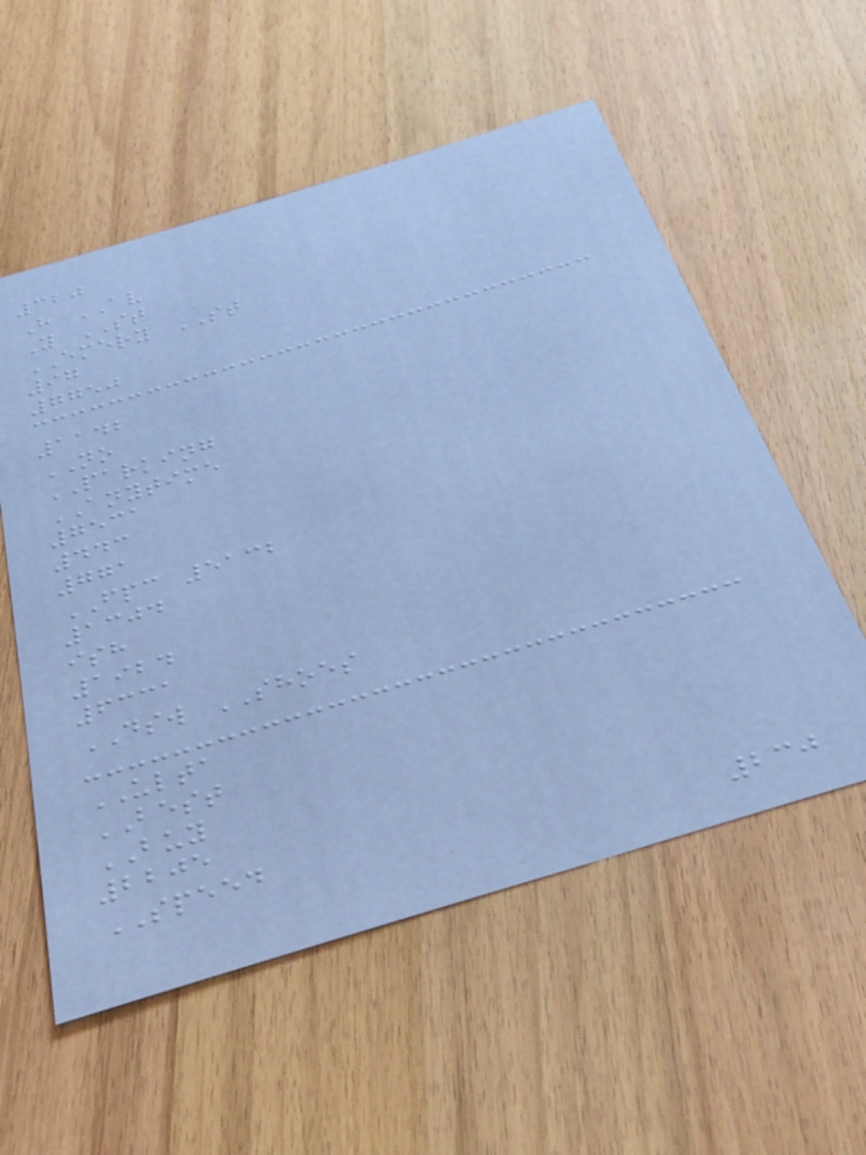320
H AV
Y ST
EMERY ST
97
7750
1142
NO
PARKING
ANYTIME
7531
443
771
FPC 5132
1304
ish
1924
6331
DSW SHOES
ULTA
BEST
BUY
2205
SPEED
230
